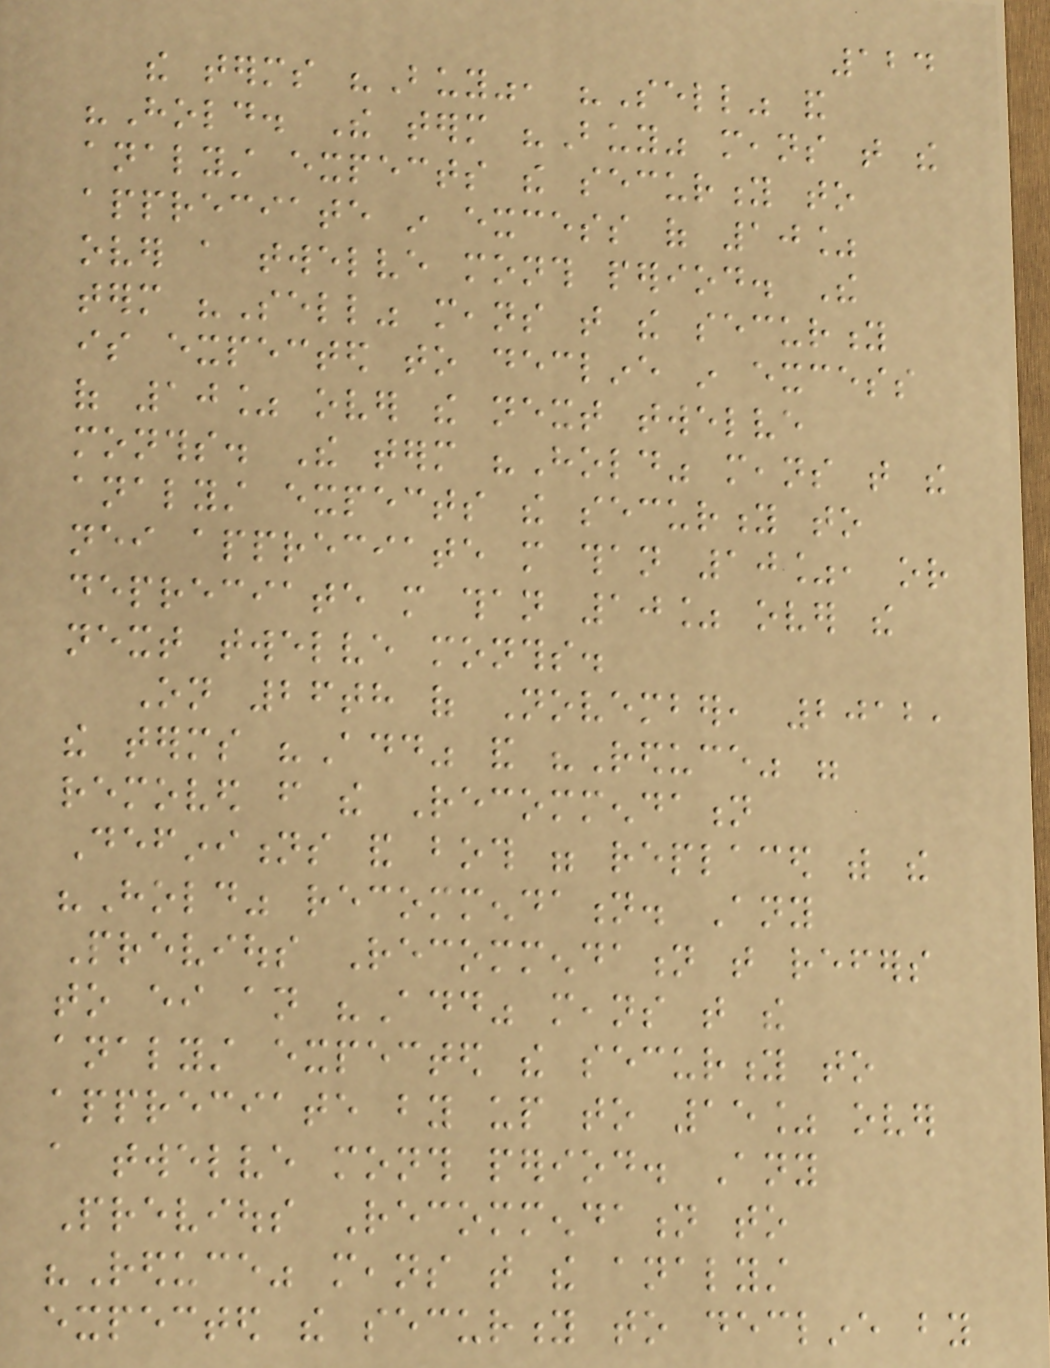124
the terms "Buy", "Sell" and
"Hold. The term "Buy" means that the
analyst expects the security to
appreciate in excess of 10%
over a twelve month period. The
term "Sell" means that the security
is expected to decline in excess
of 10% over the next twelve
months. The term "Hold" means that the
analyst expects the security to
neither appreciate more than 10%, or
depreciate more than 10% over the
next twelve months.
On 26th of November, 2012,
the terms "Add" and "Reduce" were
removed from the Recommendation
Definitions and both were replaced with the
"Hold" recommendation. Any
Previous Recommendation that refers
to either an "Add" means that the
analyst expected the security to
appreciate by up to 15% over
a twelve month period. Any
Previous Recommendation to
"Reduce" means that the analyst
expected the security to decline by
